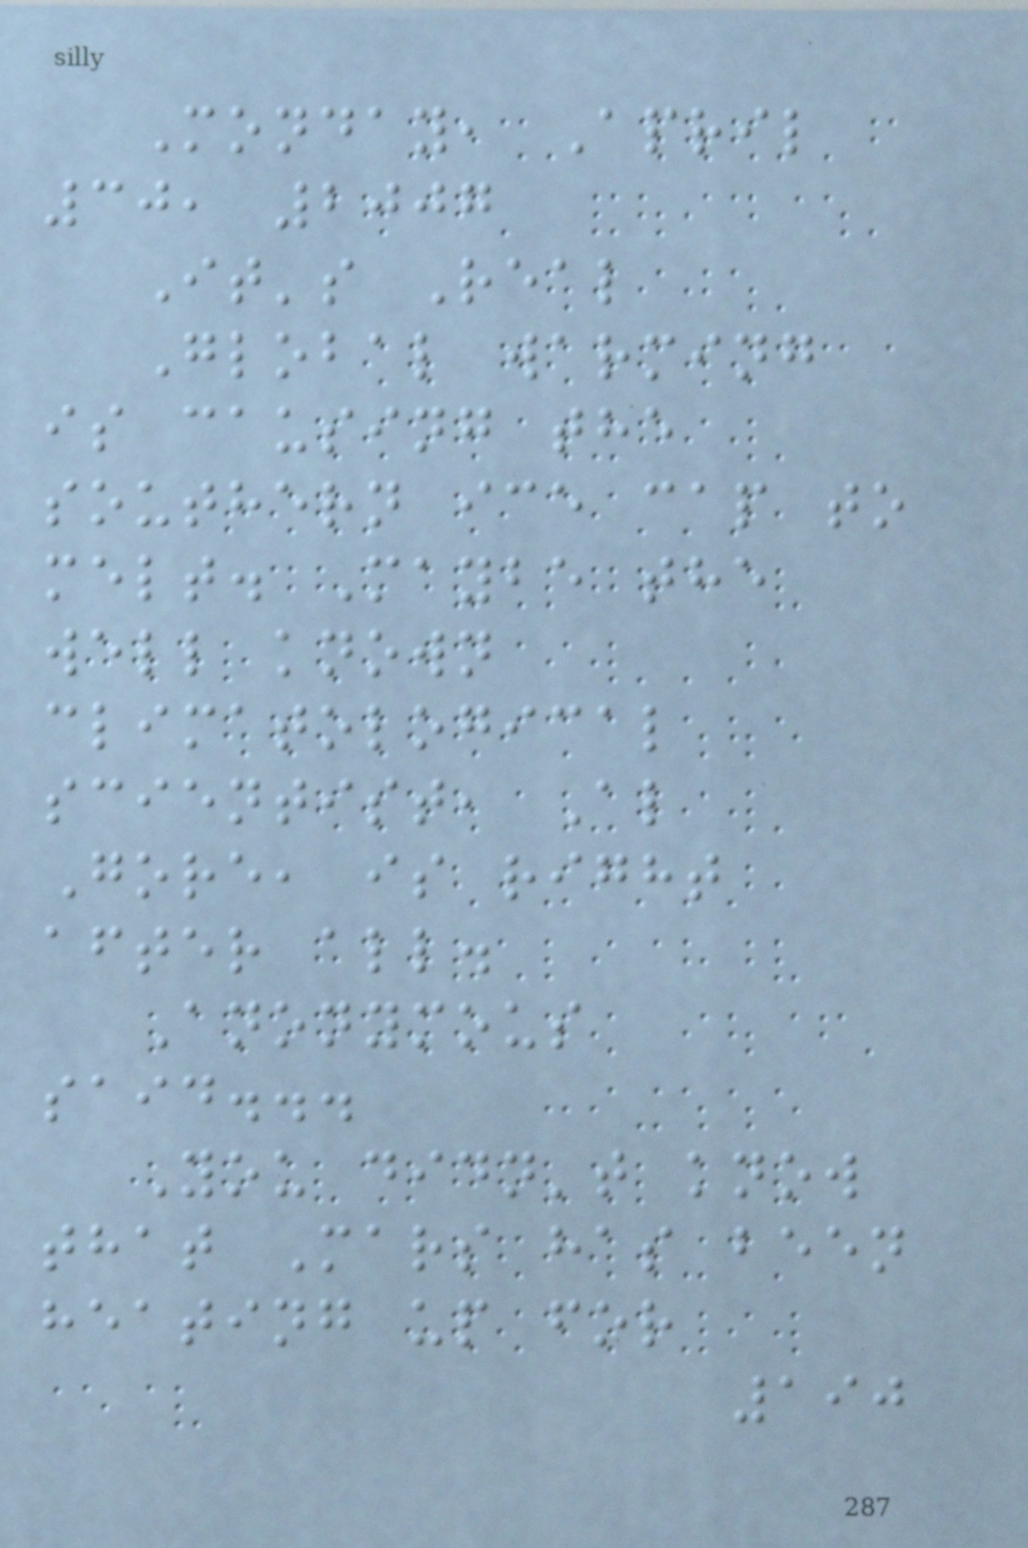Monday, April
30, 2007
It's Real
Global warming
is causing the
southern ice cap to
melt. Maybe the
well known
climatological
scientist, Al
Gore, is right
after all.
Anonymous
said...
You didn't know
that Mars has been
heating up for
190
